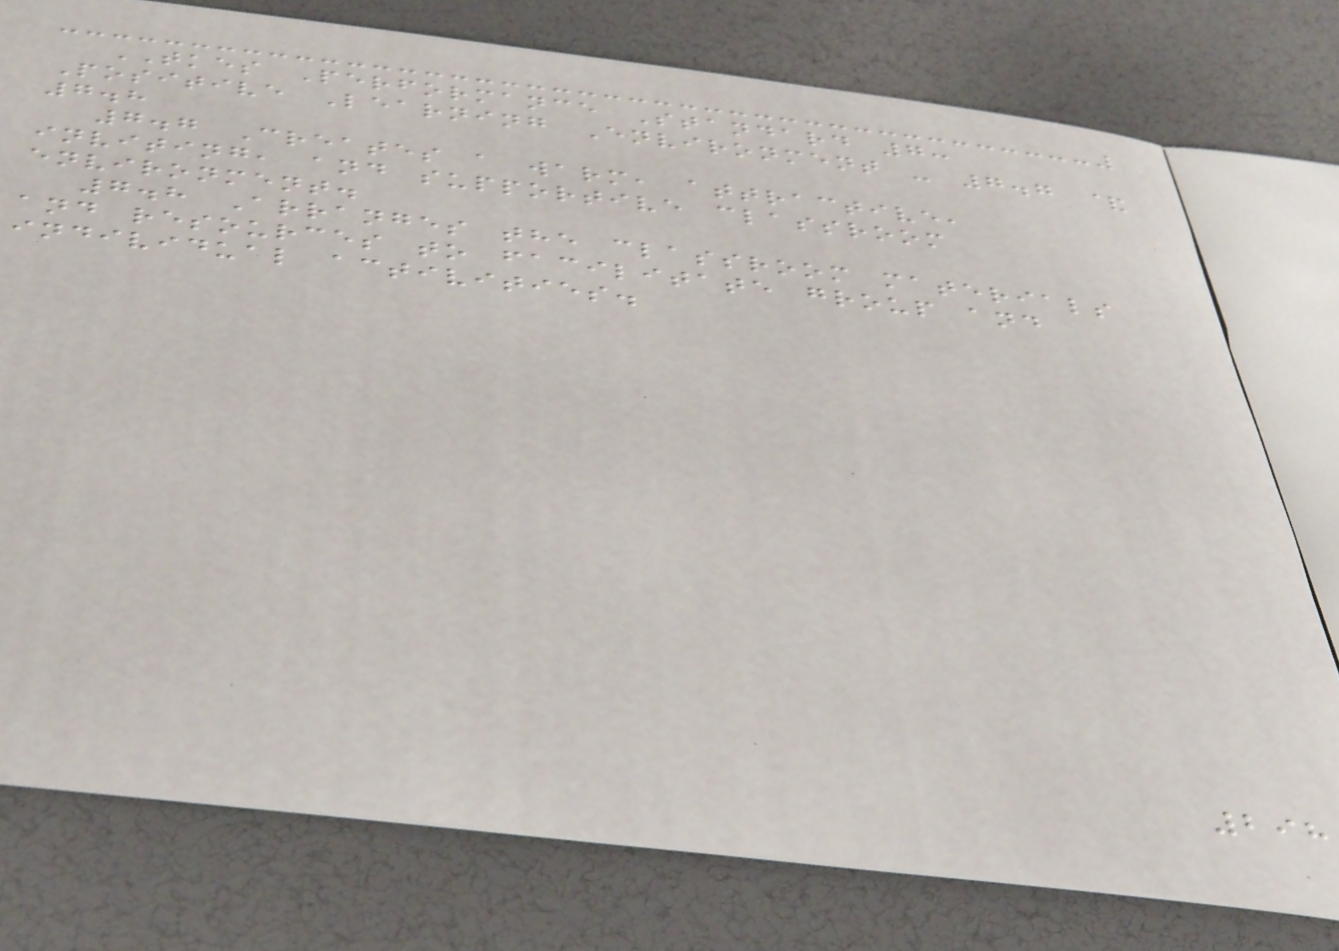TKES Performance Standard 7:
Positive Learning Environment - 7.7 &
7.8
7.7 Creates a warm, attractive,
inviting, and supportive classroom
environment.
7.8 Arranges the classroom materials
and resources to facilitate group and
individual activities.
298
